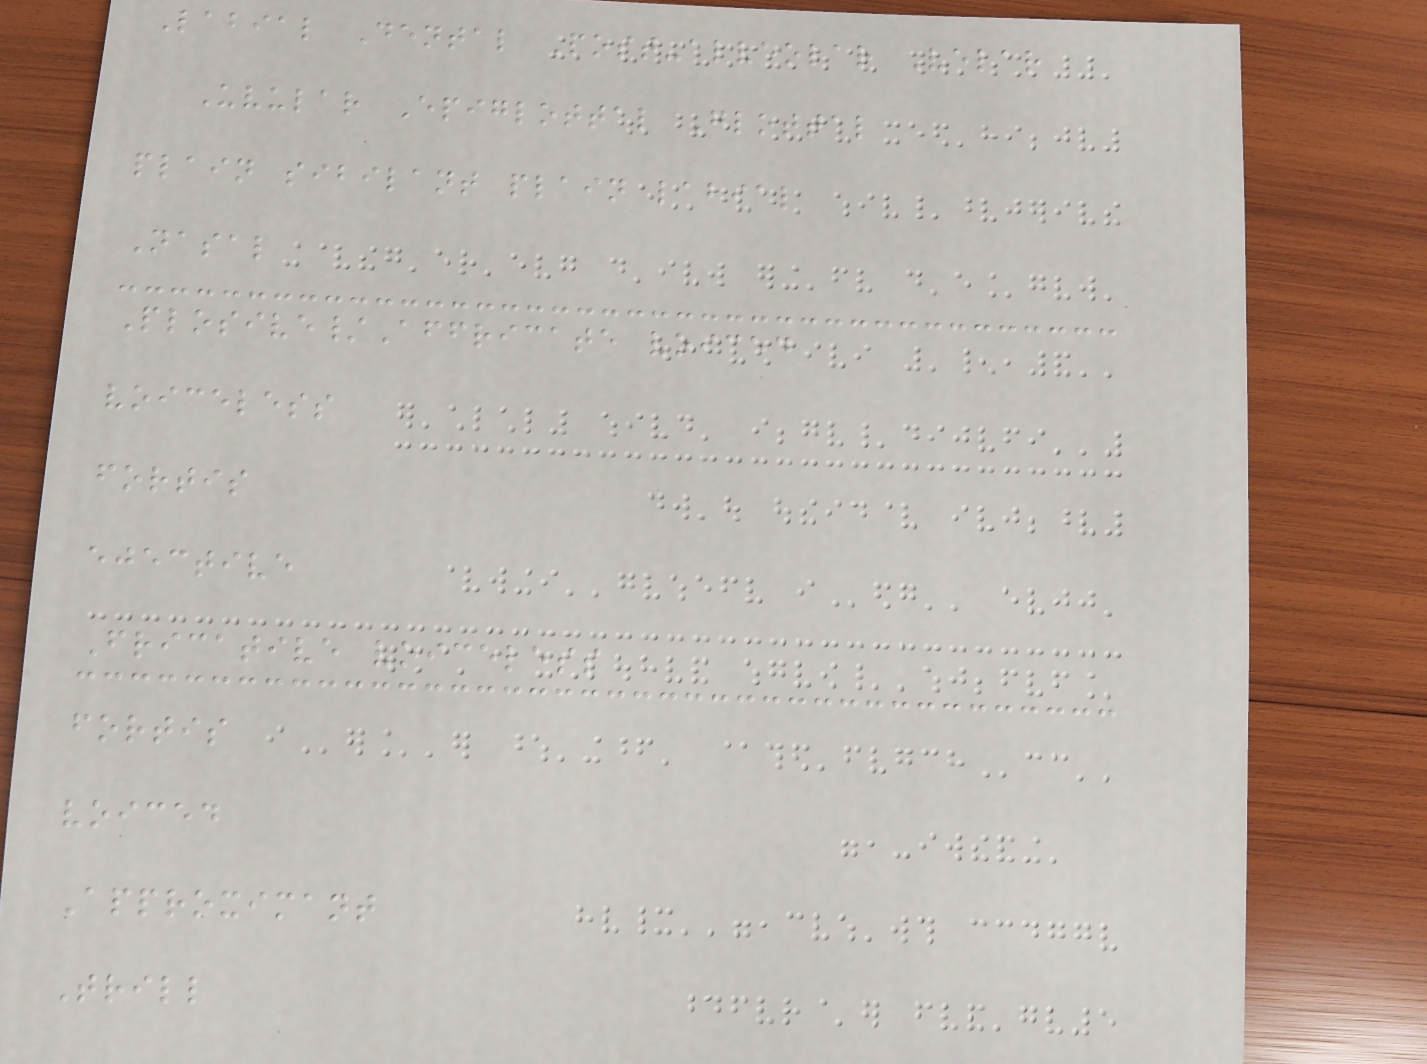Labial Dental Post-alveolar Velar
Uvular Epiglottal Glottal
plain sibilant plain labial
Nasal
Plosive/Affricate voiced
voiceless
fortis
ejective
Fricative voiceless
fortis
voiced
Approximant
Trill
